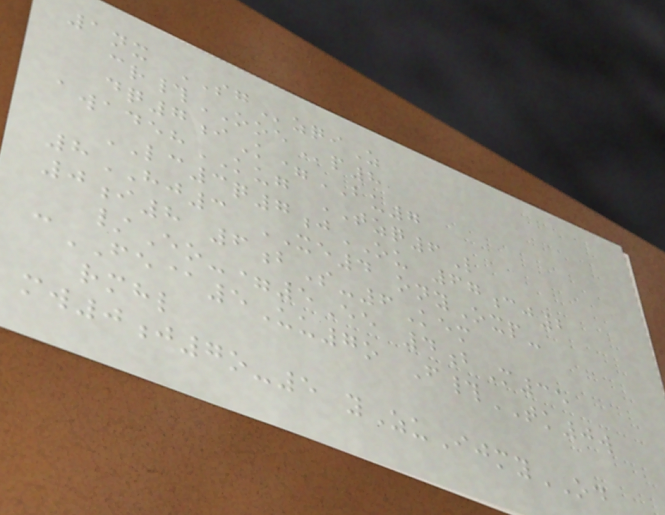1nx SGzqiZ
cr#OOEp8
dq7iK=BU7
awadehKUG TZQ6L
LC3q7jOU 67cj2
8HJ3 XE4 onyOxp-
0i8 6bS-6Kem
/Eo-=5Ee 4bM35
cFE@5Uu7o F#TK0w
rmhl
mw0j7o-5 yZuIjmyOD
